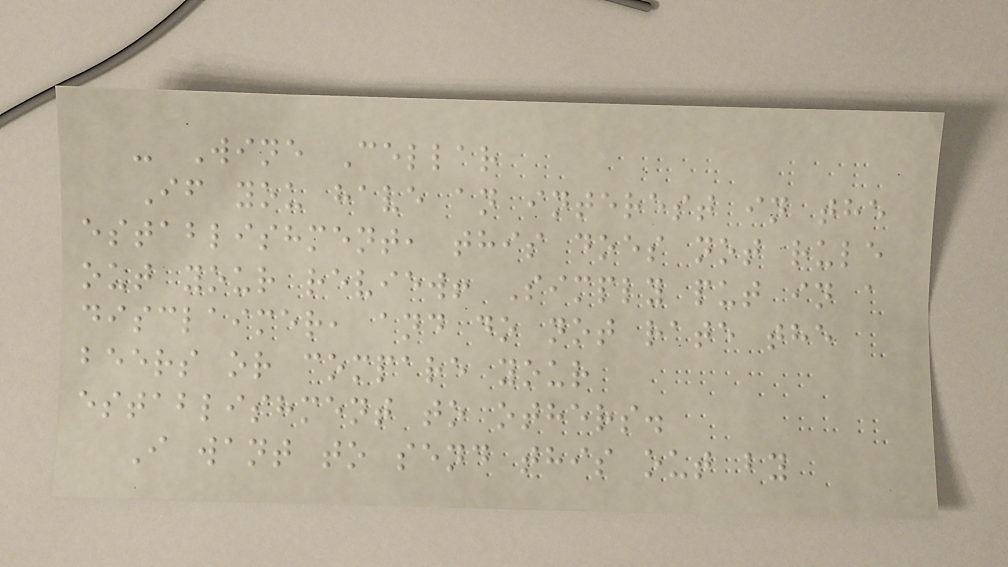- Wine Cellar
If you have an interest in the
establishment, this does not rule
out your review! Simply put in a
disclaimer, and do not rate the
beers or compare your
establishment to others.
I want to send this out by
